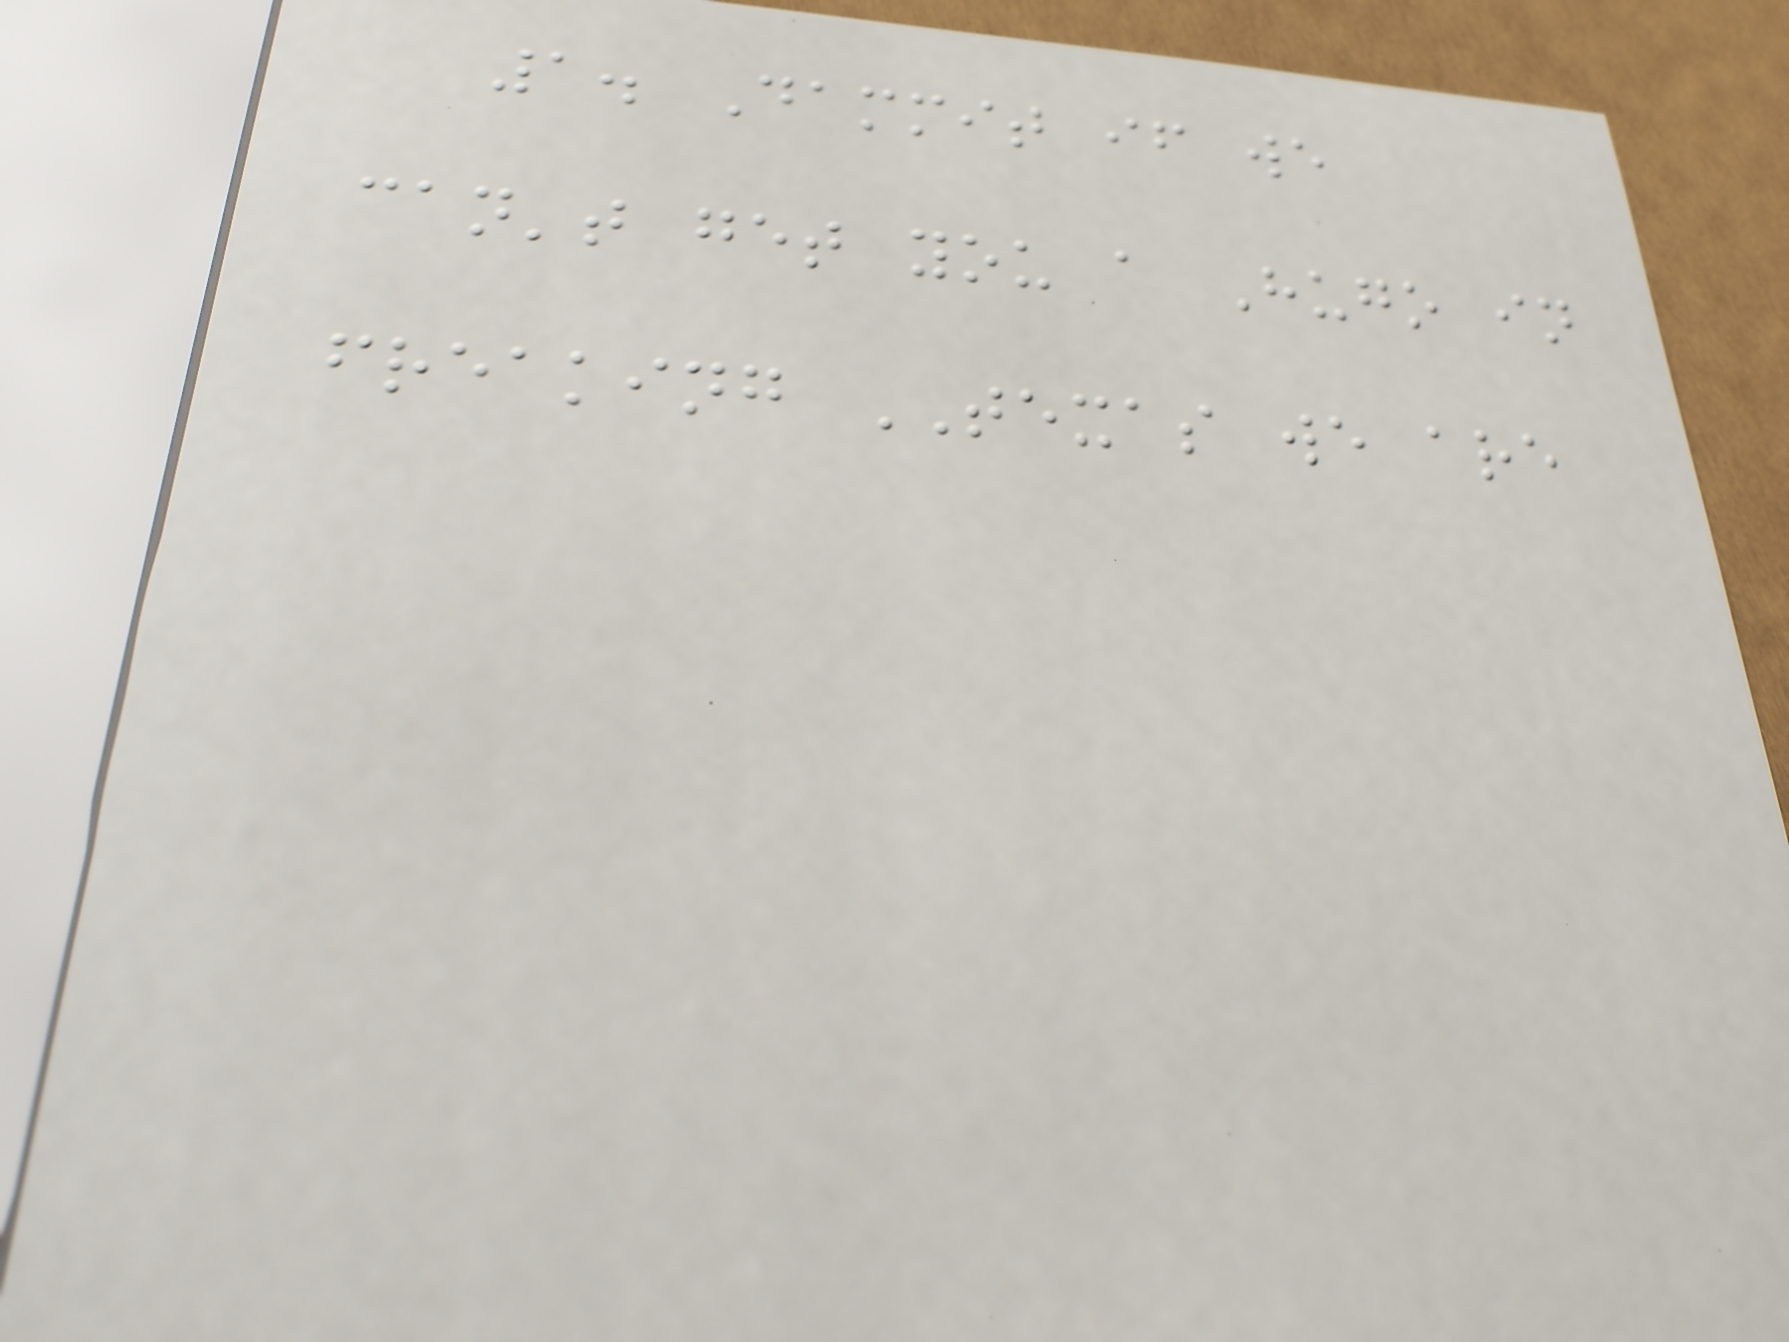1. Dammit if we
can't get you a Hugo in
freaking TEXAS we are
